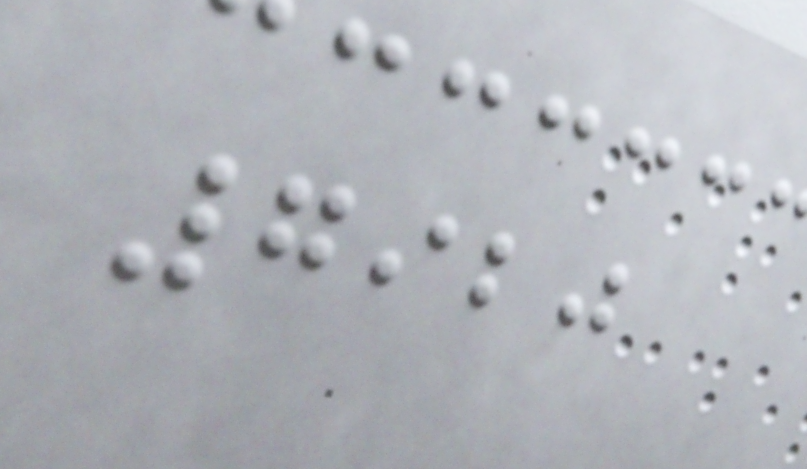7920
